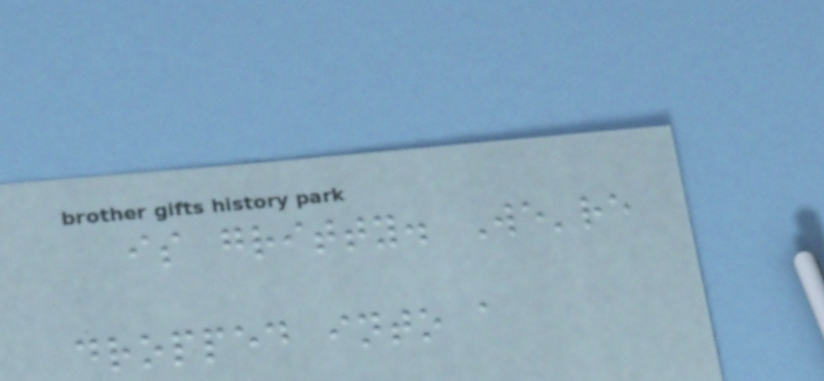is gritty. We're
dropped into a
